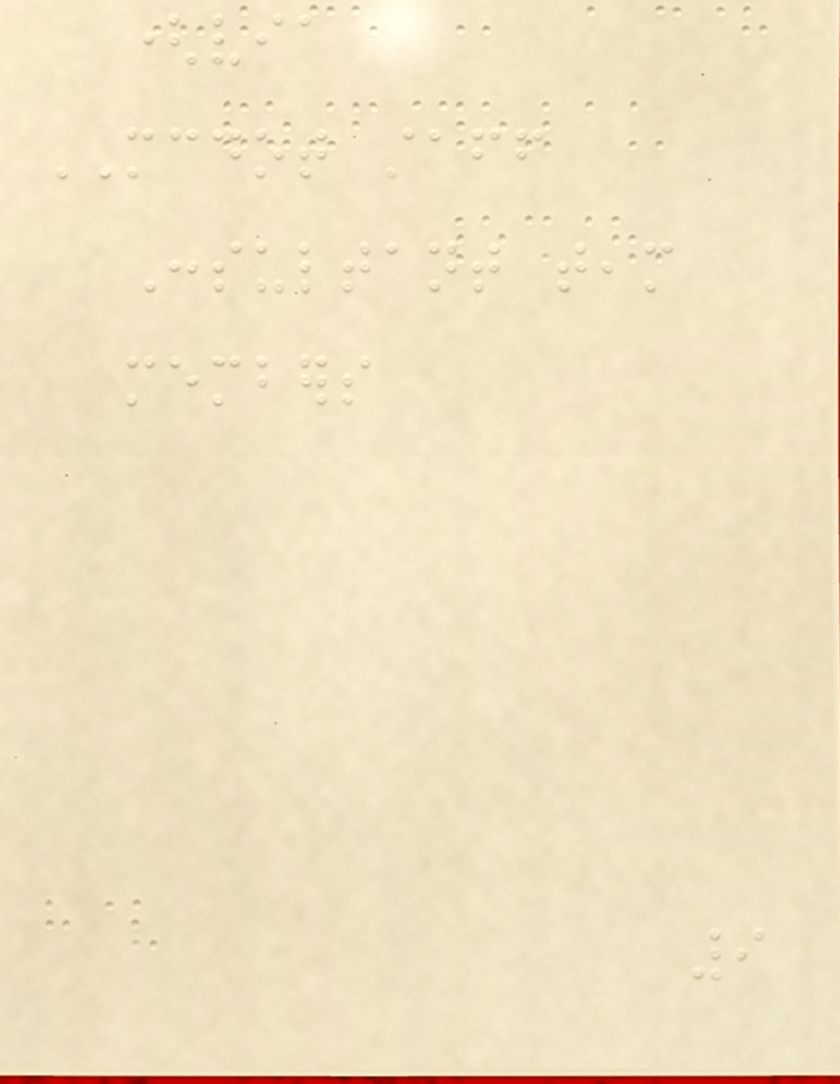(via
MCDOT staff
Consultant team
members
9
